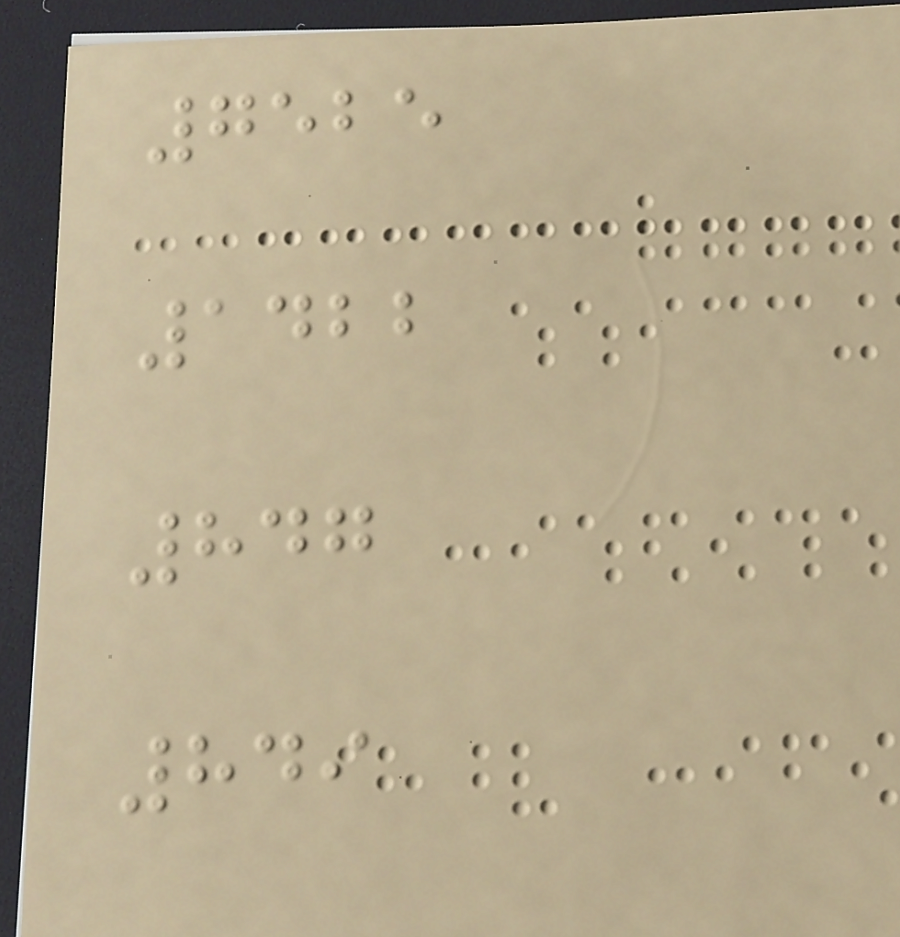7525
1422
847
849
